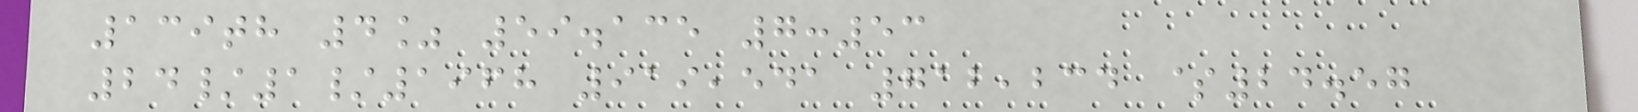139th 4% 59.135 7:53
24/1/1968 919,541 712,234 $24.57
